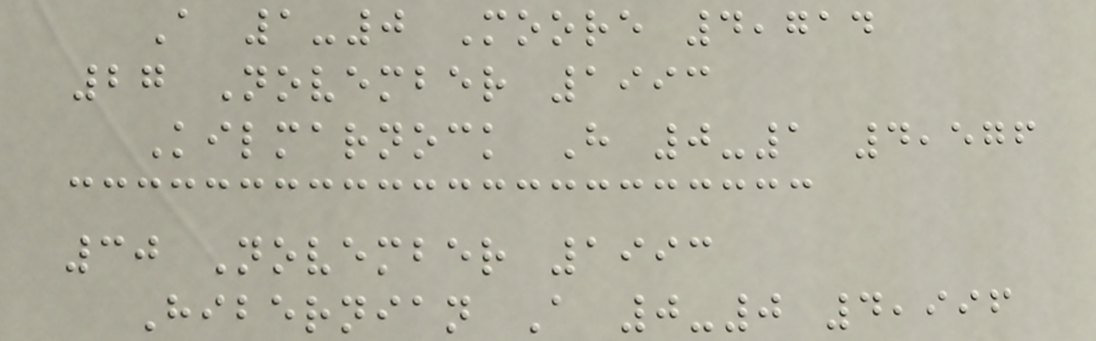A 1-0 Moore 4,714
27 November 1993
Kilmarnock H 0-1 4,576
30 November 1993
Hibernian A 0-0 4,996
